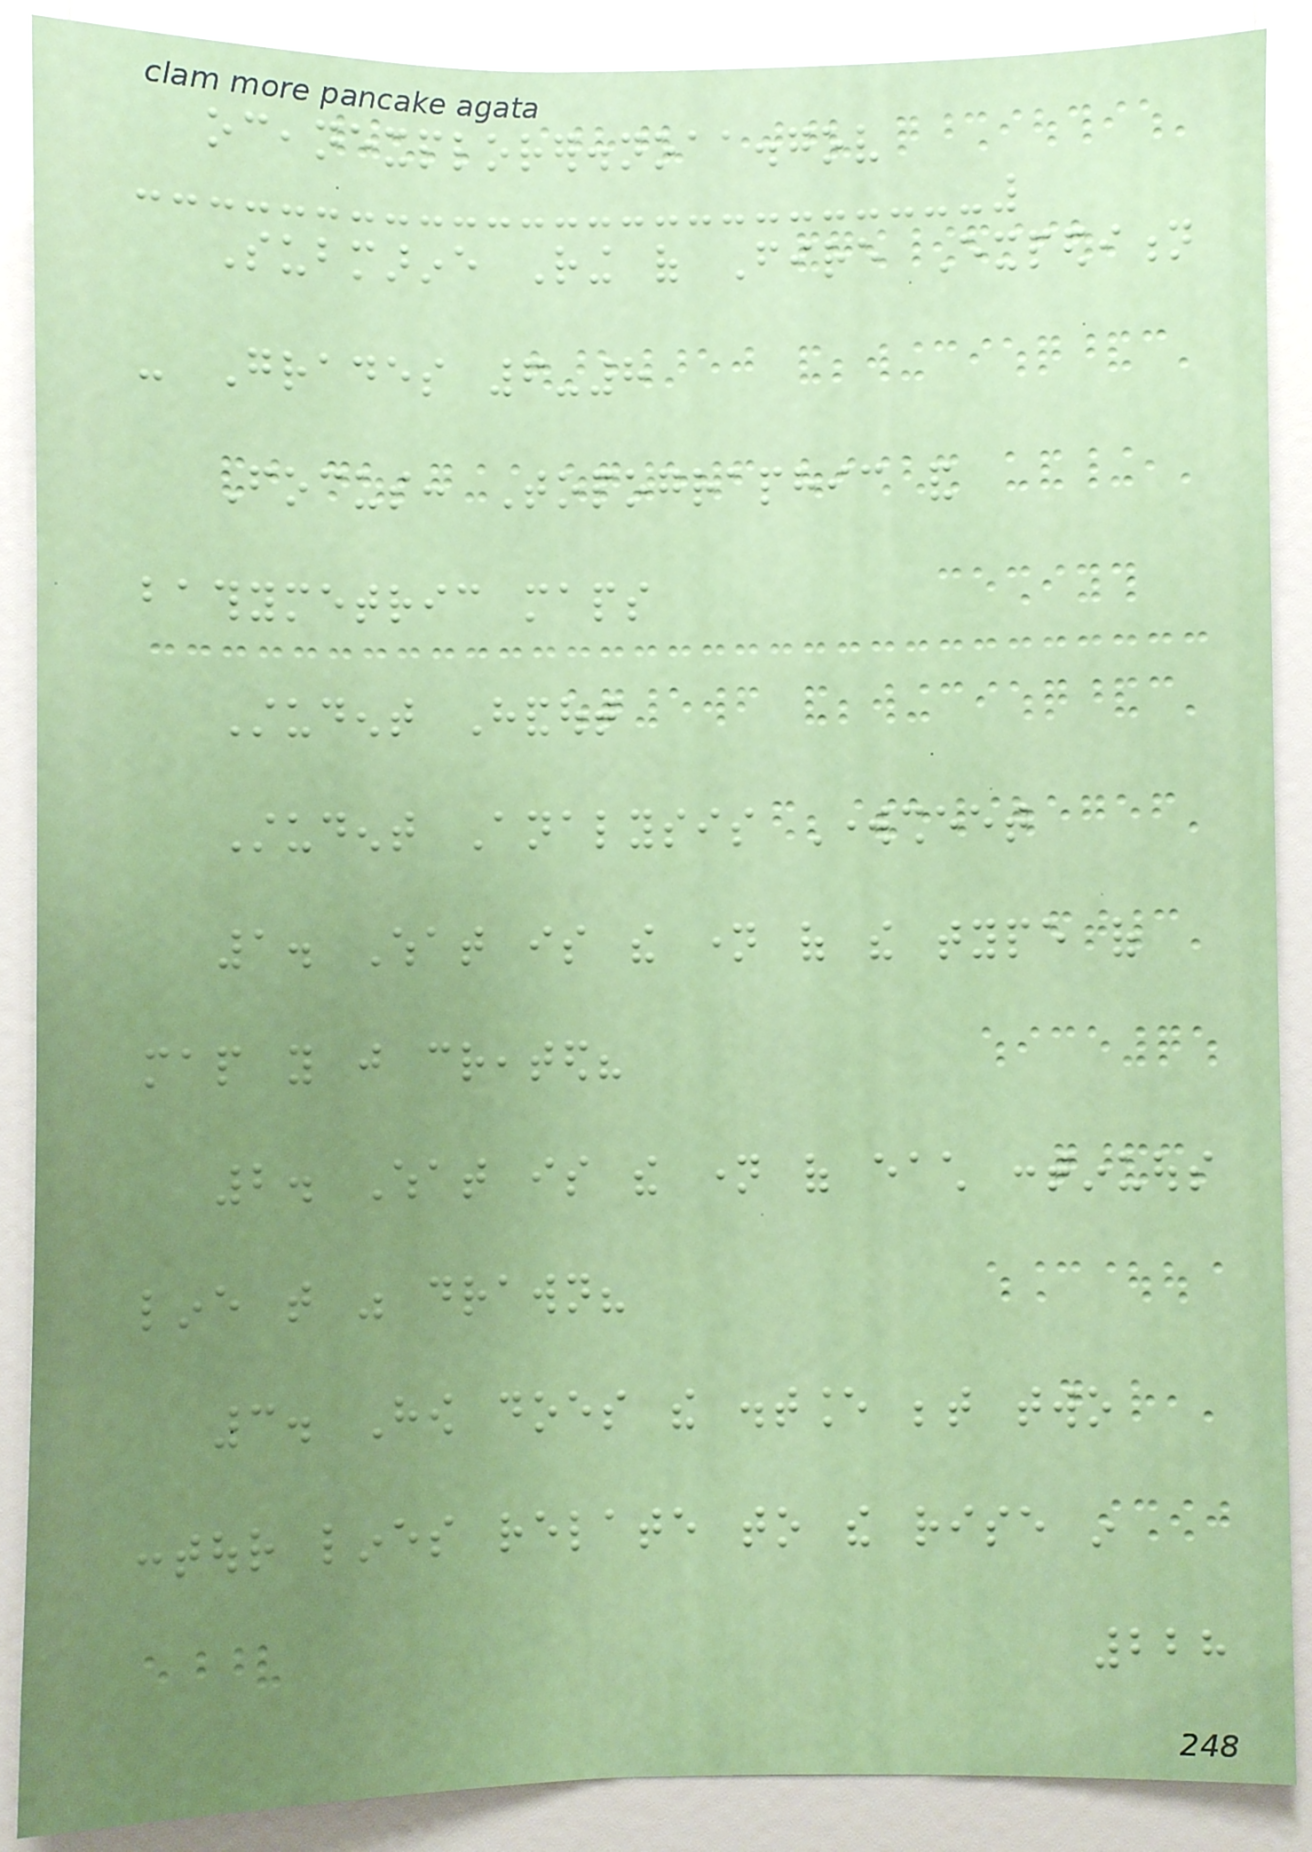oceanexplorer.noaa.gov
Submarine Ring of Fire Expedition
- Grades 6-8
Focus: Topographic and
bathymetric maps
Student Handout
Student Analysis Worksheet
1. What is the name of the type of
map you just created?
2. What is the name of each continuous
line that was drawn?
3. How does the distance between two
contour lines relate to the rise in
228
